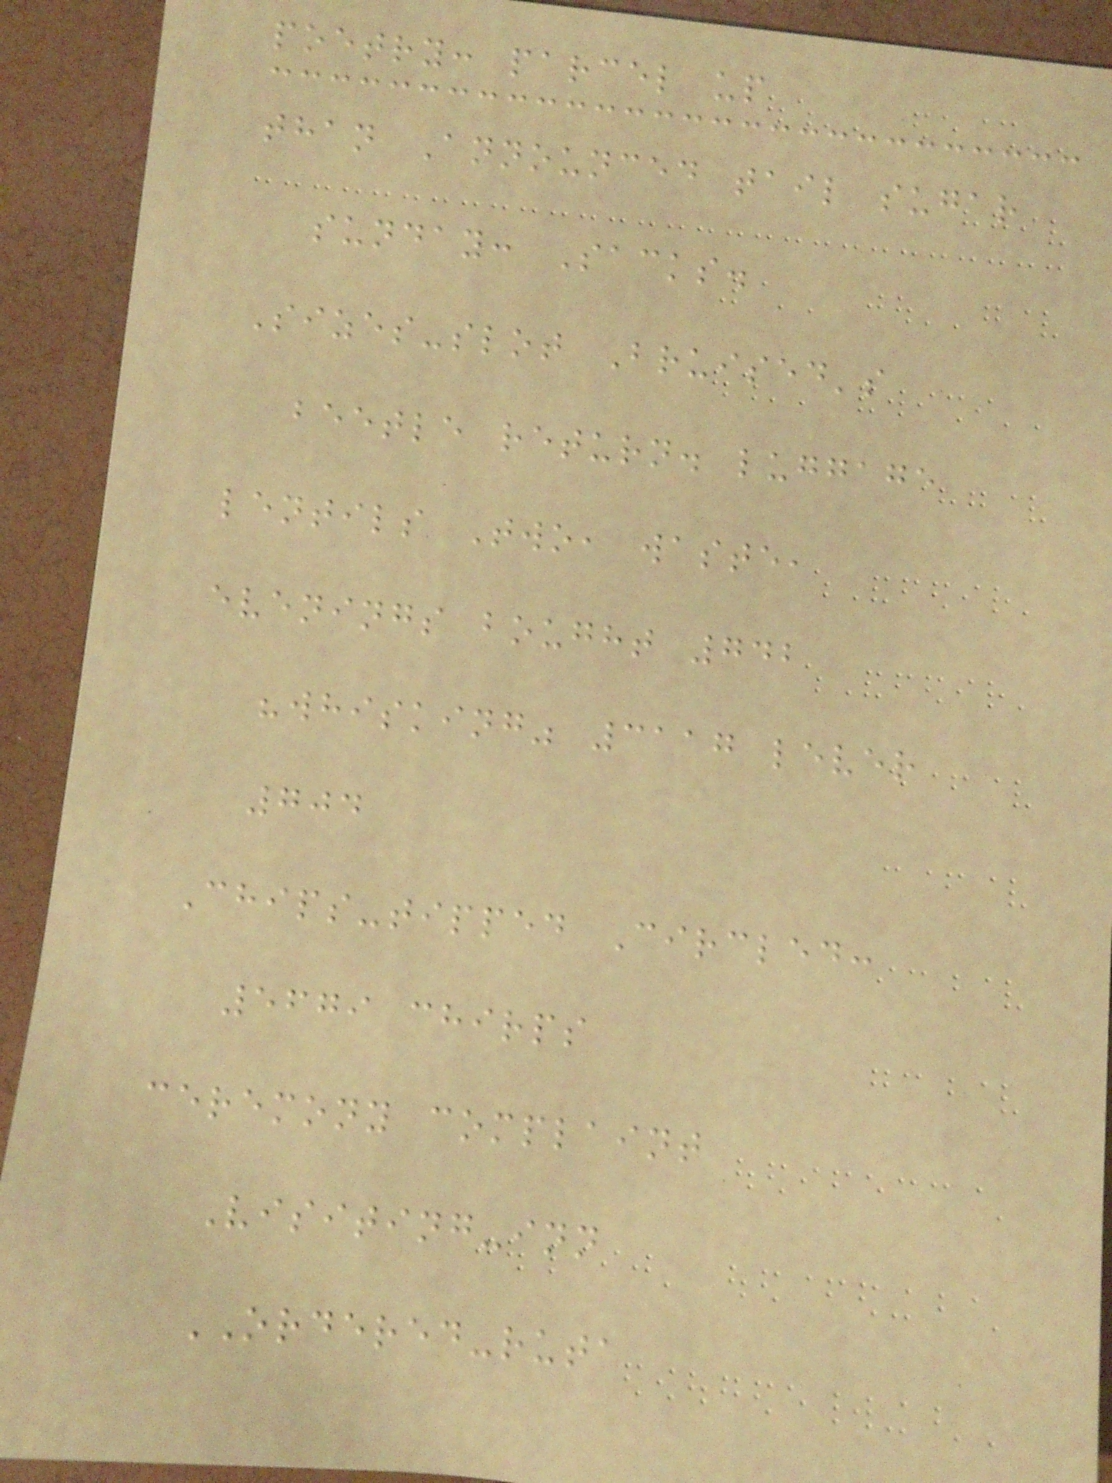poetry: parcel up
than Announced tail sugar
sunday: Sacks.
Sizes-slot Bruised's
beetle return. luggage
lentils Two, waste,
evenings bought 742
"whisking" 3117 lever
704
Chips-tipped Circled:
5679 chirps
ceremony complaint
Visiting-inn
ORDERED-ruta
